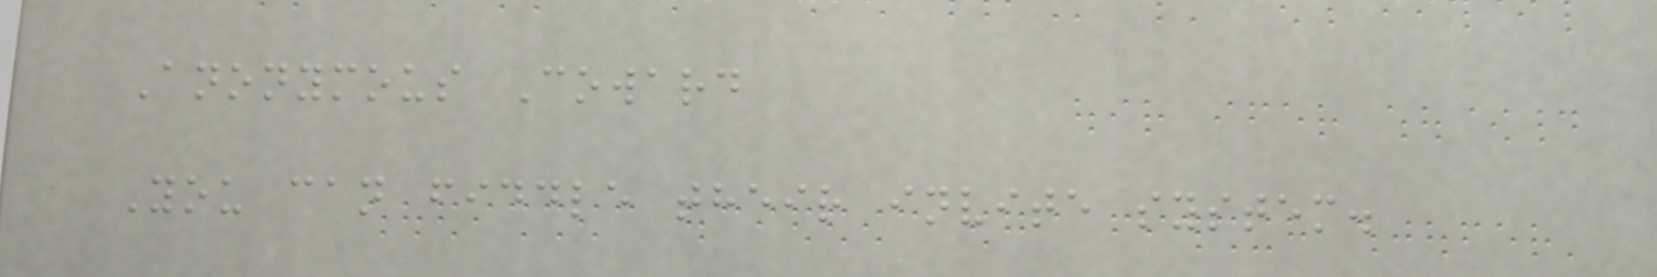Anonymous Coward
You can fiddle their invite system.
